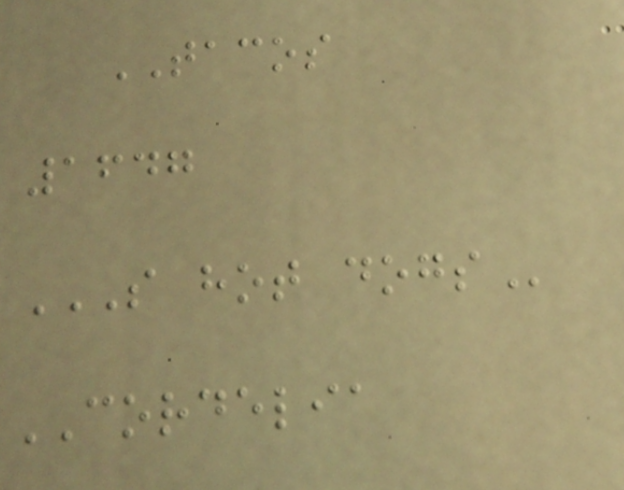TACOS
1647
S HOT DOGS
CORDELIA
